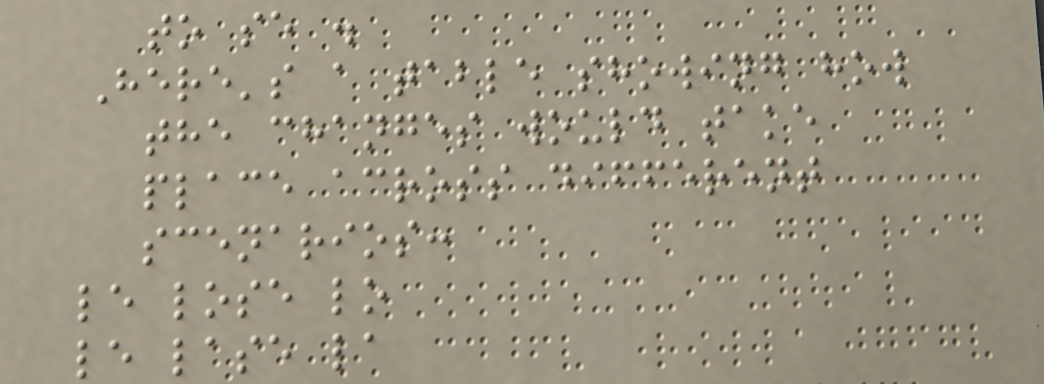to se .
Here's a table showing how
the changes would take
place across different
scenarios:
le lose lo
le lase la
